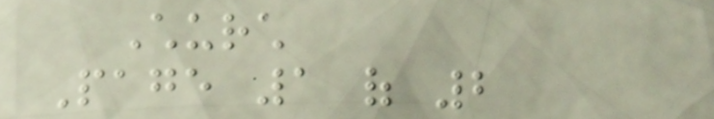Church
Page 1 of 2
